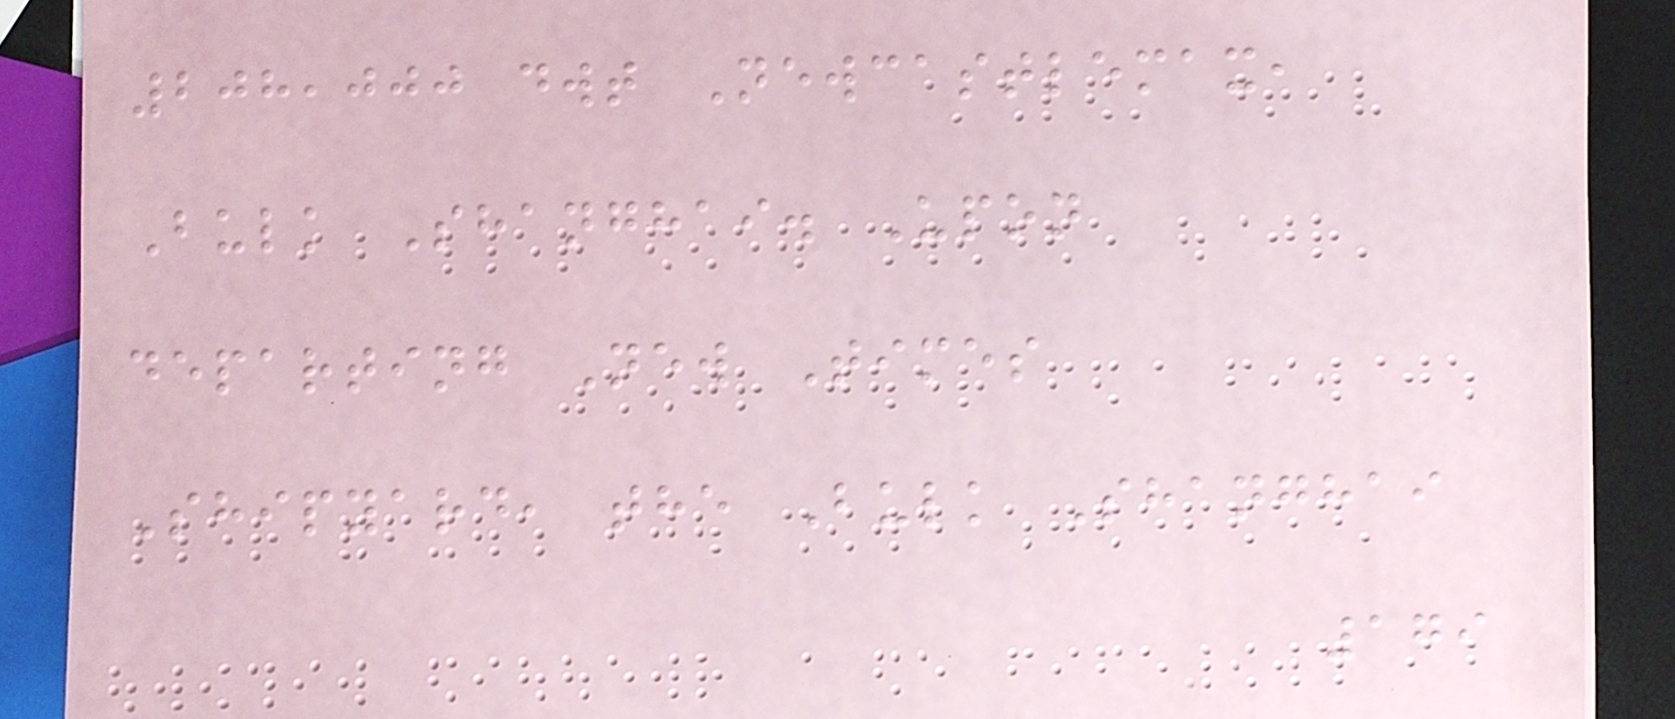208,000 dwt Newcastlemax,
Bulk Shanghai. Upon
departing New Times
Shipyard, the Bulk Shanghai
179
